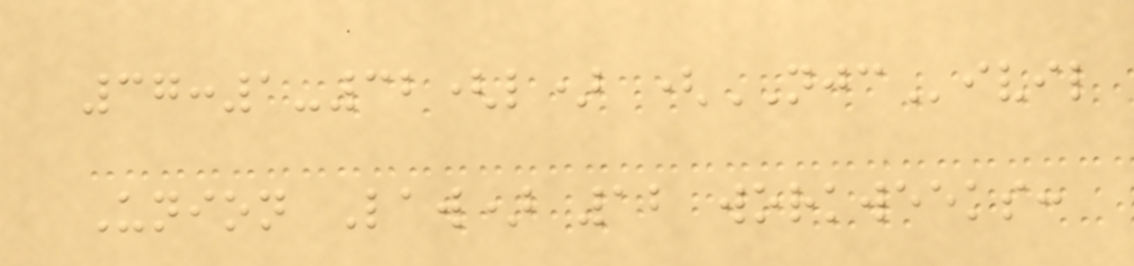37:1-32(l) (NJCivil
Union Law) 12 workweeks:
